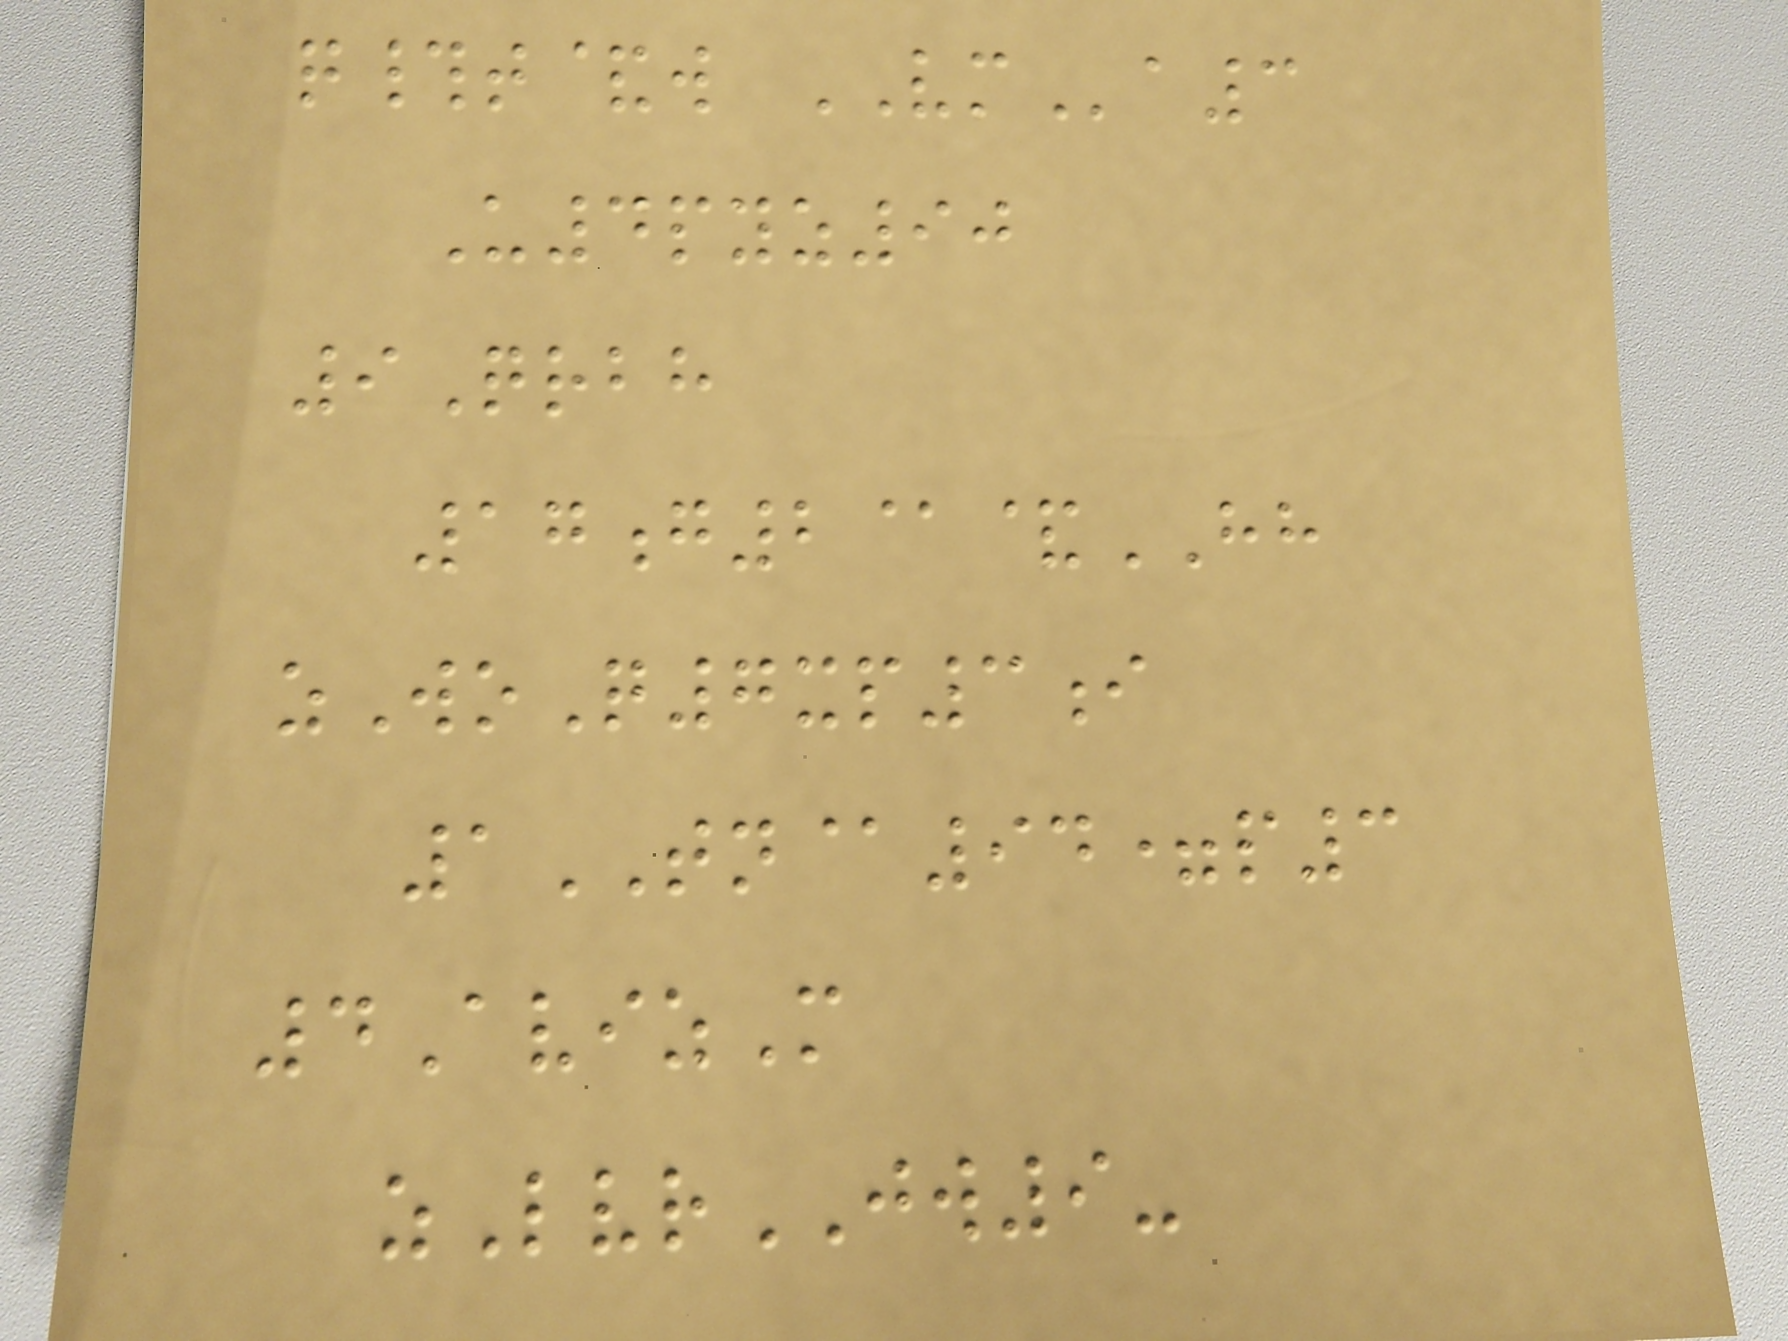q#t&w VMa3
U4pyz90
9Qrbh
17g2@&HH
zWoQ7xp3i
1TN@94=p3
4AvizM
zLvrJW9-
